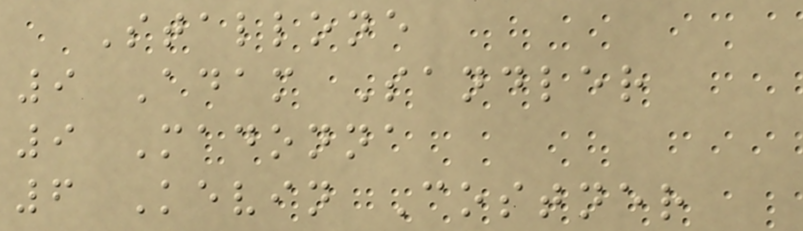Stallone
9 Adam Sandler
9 Madonna
6 Kevin Costner
